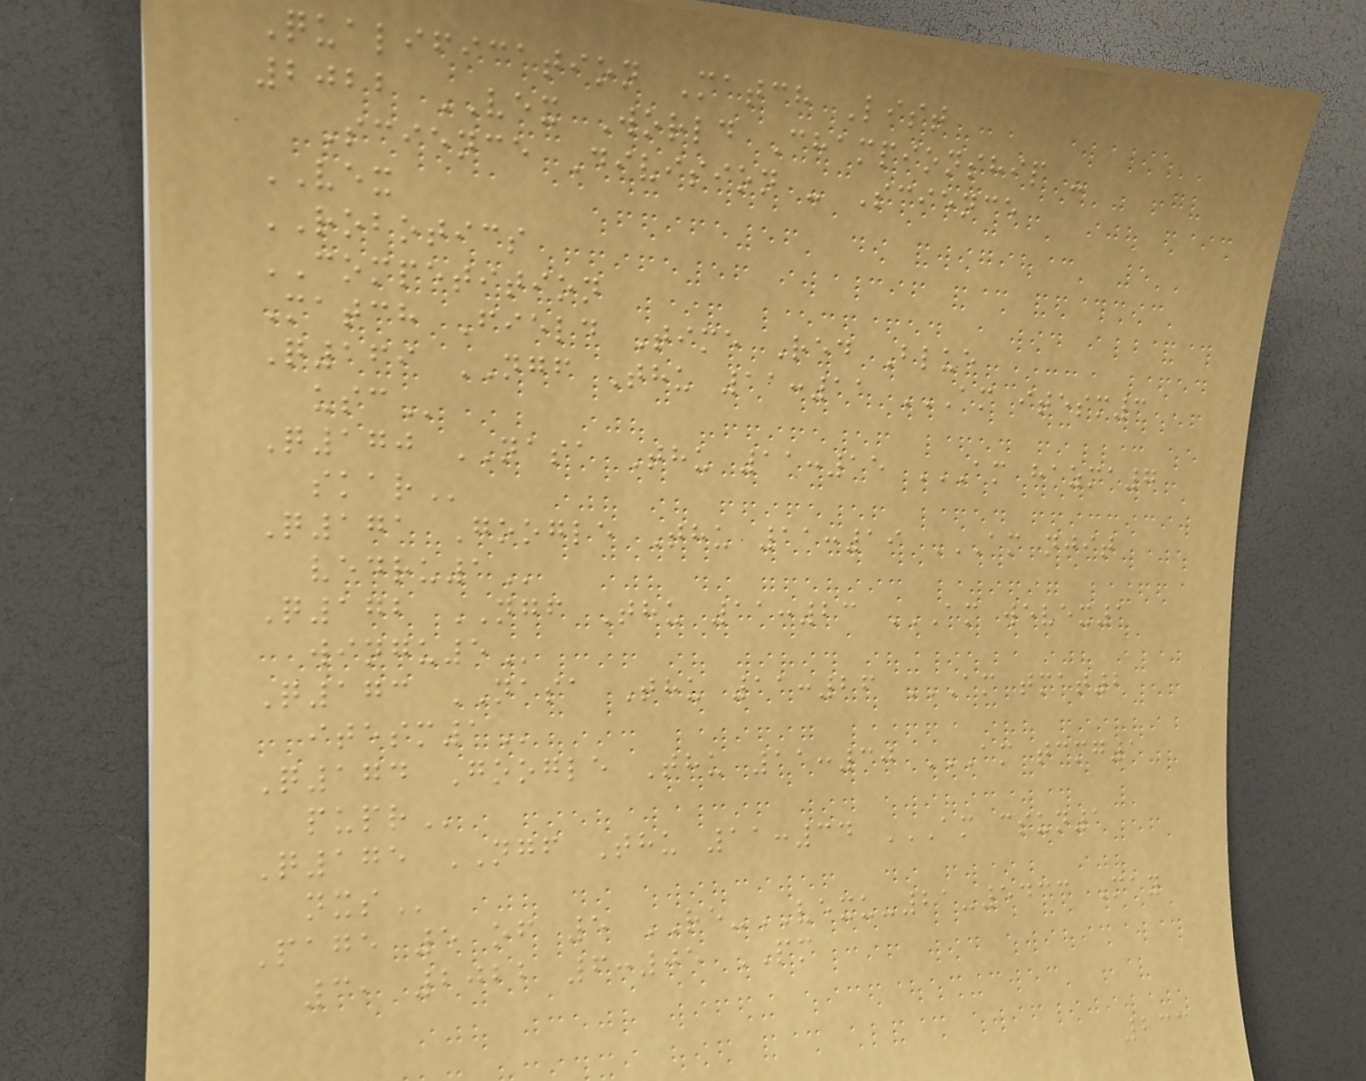Qualification Match List
2022 VEX World Championship -
Science Division - Science
VEX
ROBOTICS
COMPETITION
Match Field Time Red Blue
Q169 NGF Thu 11:11 AM ITESM3
USC
Q170 NASA Thu 11:15 AM HAZMA7
SKAR
Q171 Google Thu 11:19 AM NJIT
VEDRU1
Q172 NGF Thu 11:23 AM WEVEX1
WINGU5
Q173 NASA Thu 11:26 AM TMAT2
ITESM1
Q174 Google Thu 11:30 AM TCMG1
PUPR
Q175 NGF Thu 11:34 AM CSUN1
NXS
Page 5 of 5 RE-VEXU-21-5433 May
3, 2022 6:05 PM
233
